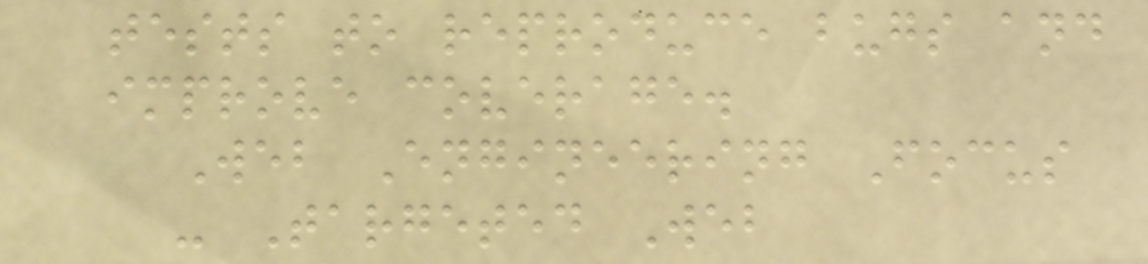tests to reproduce bugs and
improve coverage.
Web Engineering Focus
- Targeted Web
